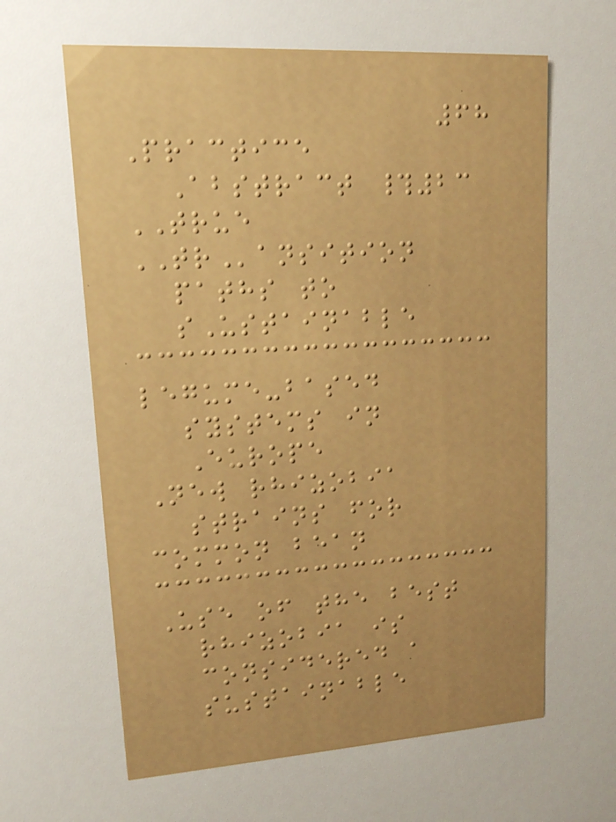68
Practice
Abstract #23
TRUE
TRansition
paths to
sUstainable
legume-based
systems in
Europe
New rhizobia
strains for
common bean
Use of the best
rhizobia is
considered a
sustainable
